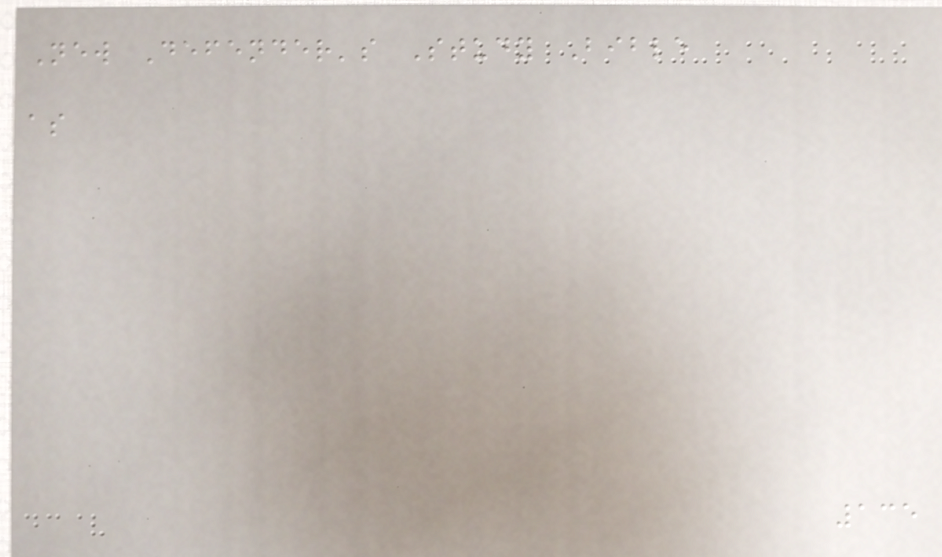New Defender's Study Bible
as
135
